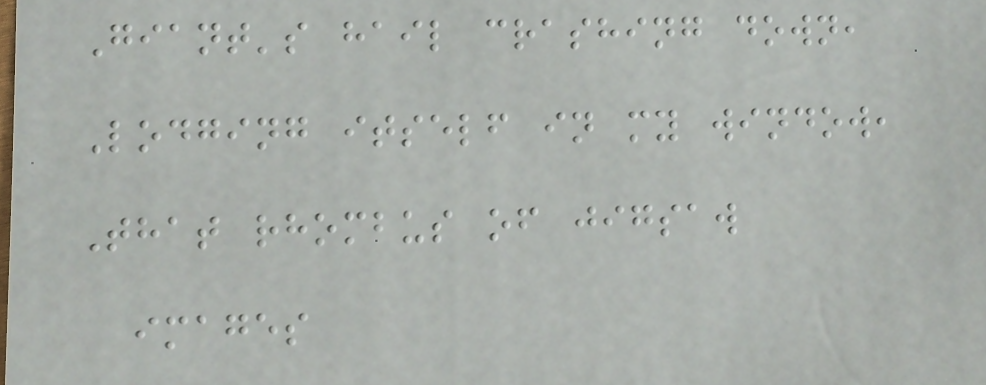Giant's hail crashing down,
Lodging itself in my window,
That rhombus of jigsaw
images
